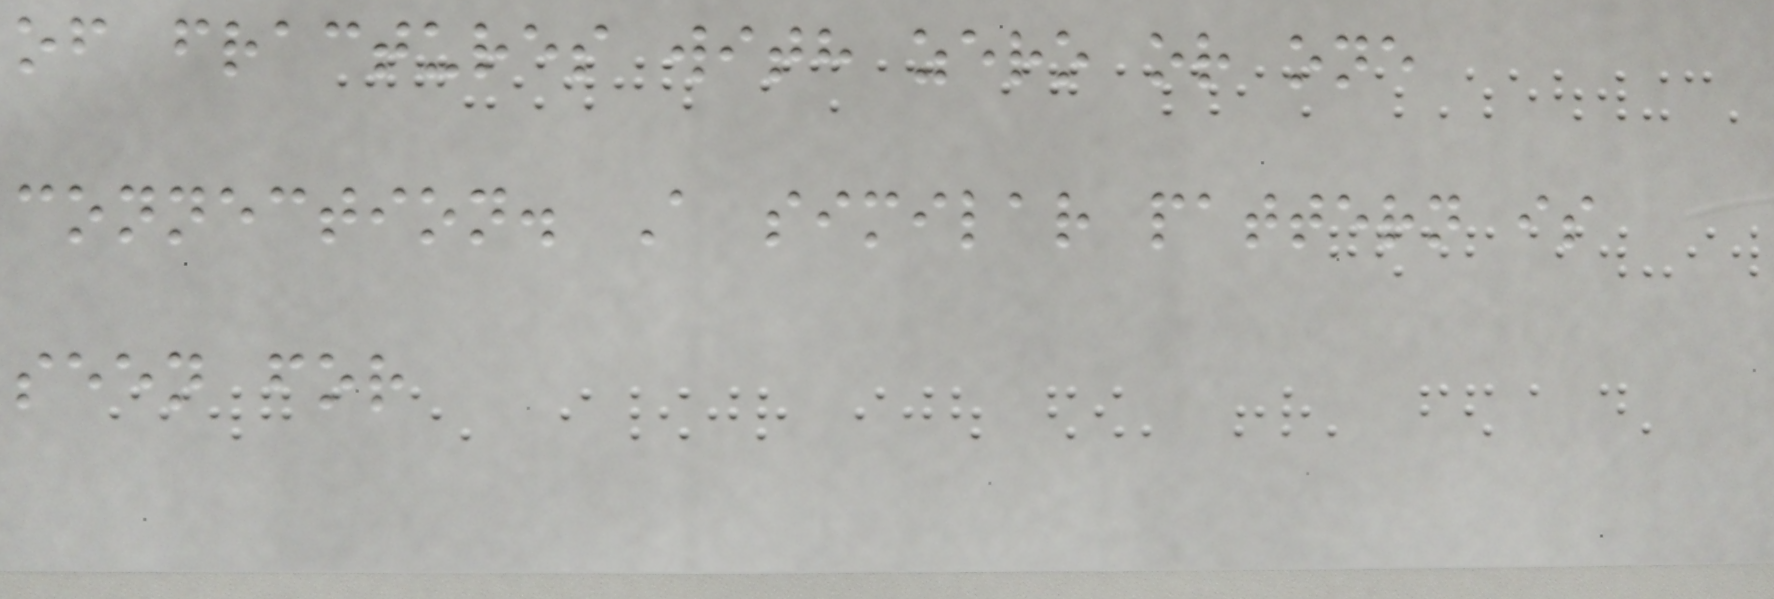of fractures with zero or one
connection. A similar pattern is
seen for
